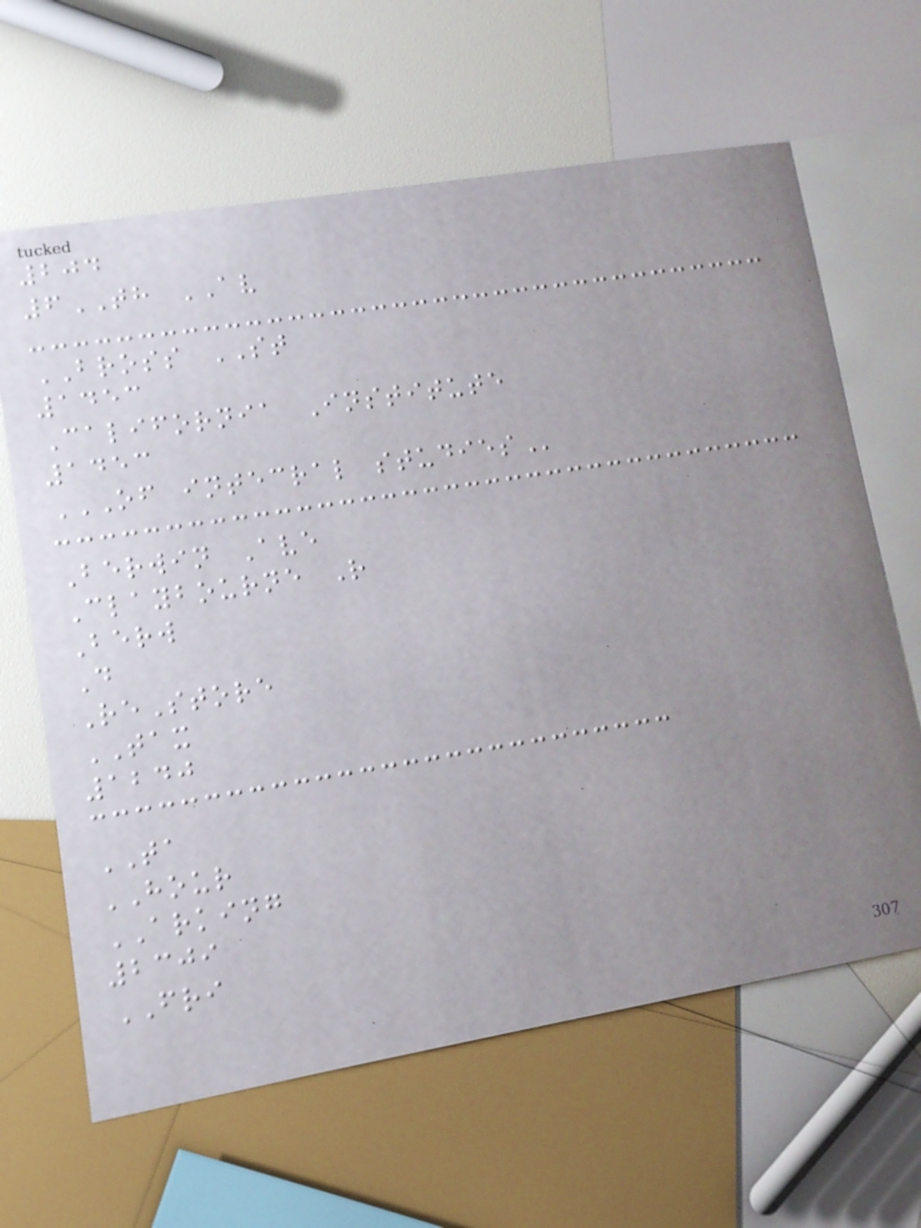204
6TH AV
BROSS ST
1453
California Institute
1453
OF INTECRAL STUDIES
Berwin Ave
Claybourne R
Berw
D
ReStore
TAX
1240
TA
HOUR
ARKING
2309
FRI
